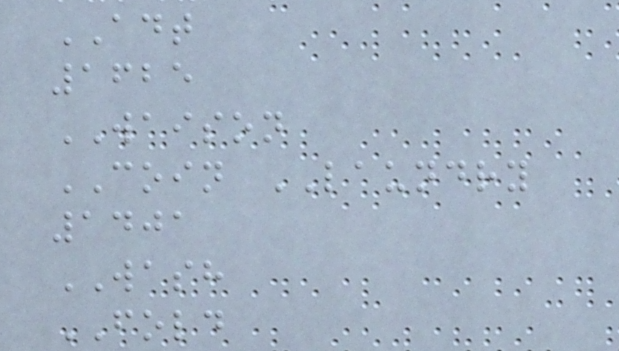ADT
1625
WAISON
COIN LAUNDRY
1401
WASH
FOLD
